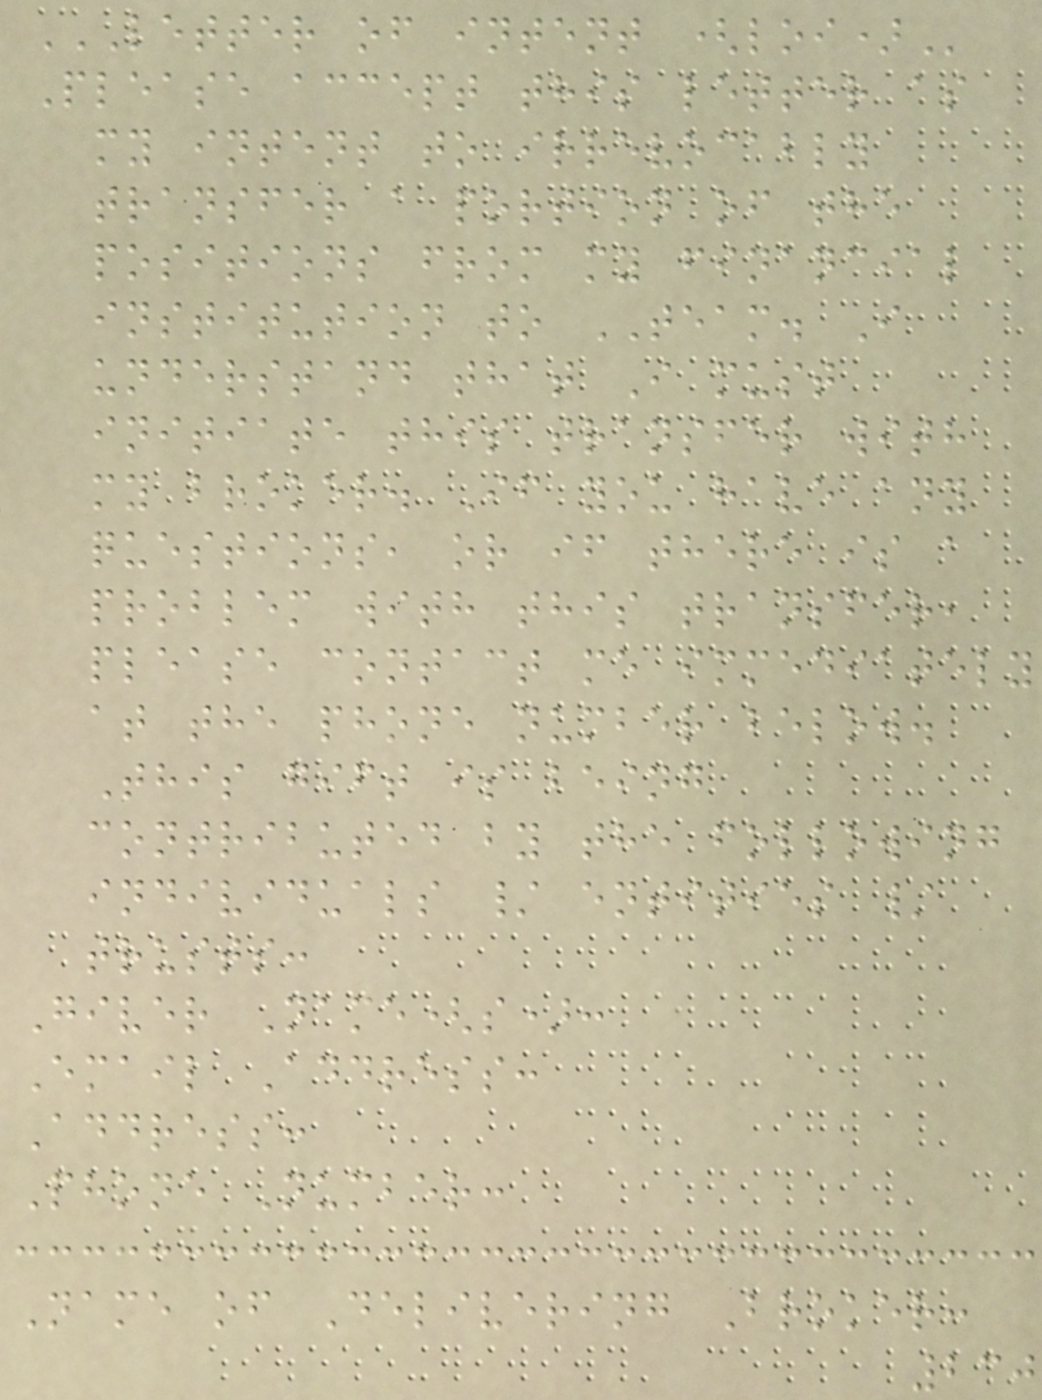LETTER OF INTENT (LOI)
Please accept this letter as
my intent to irrevocably
transfer a portion of the
positions from my financial
institution to TEAM. I
understand that I must
initiate this transfer with
my broker. If you have any
questions, or if there is a
problem with this transfer,
please contact me immediately
at the phone number below.
This gift is being
contributed by the following
individuals / entities /
trusts:
Giver Name(s):
Email Address:
Address:
Phone Number:
Name of Delivering Broker:
230
